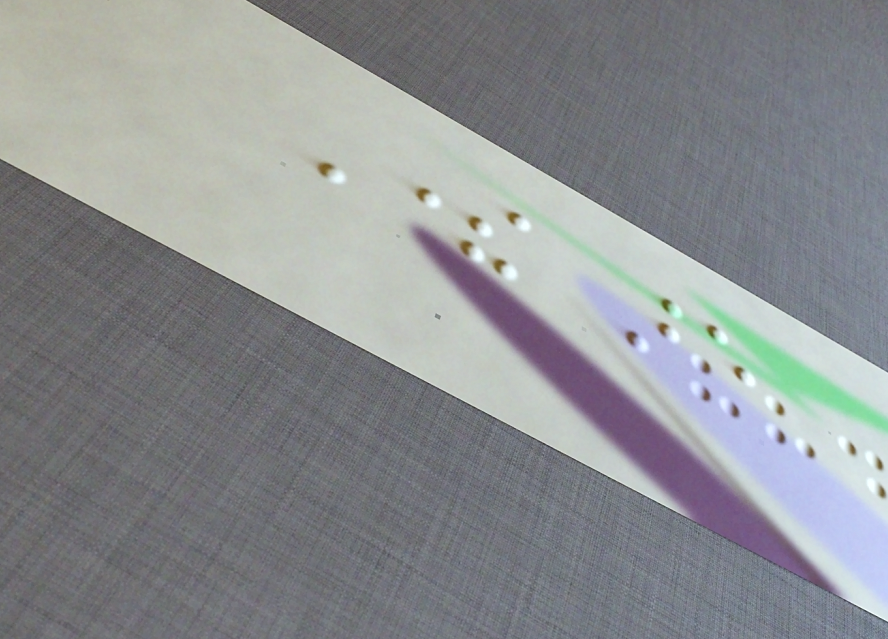There are
